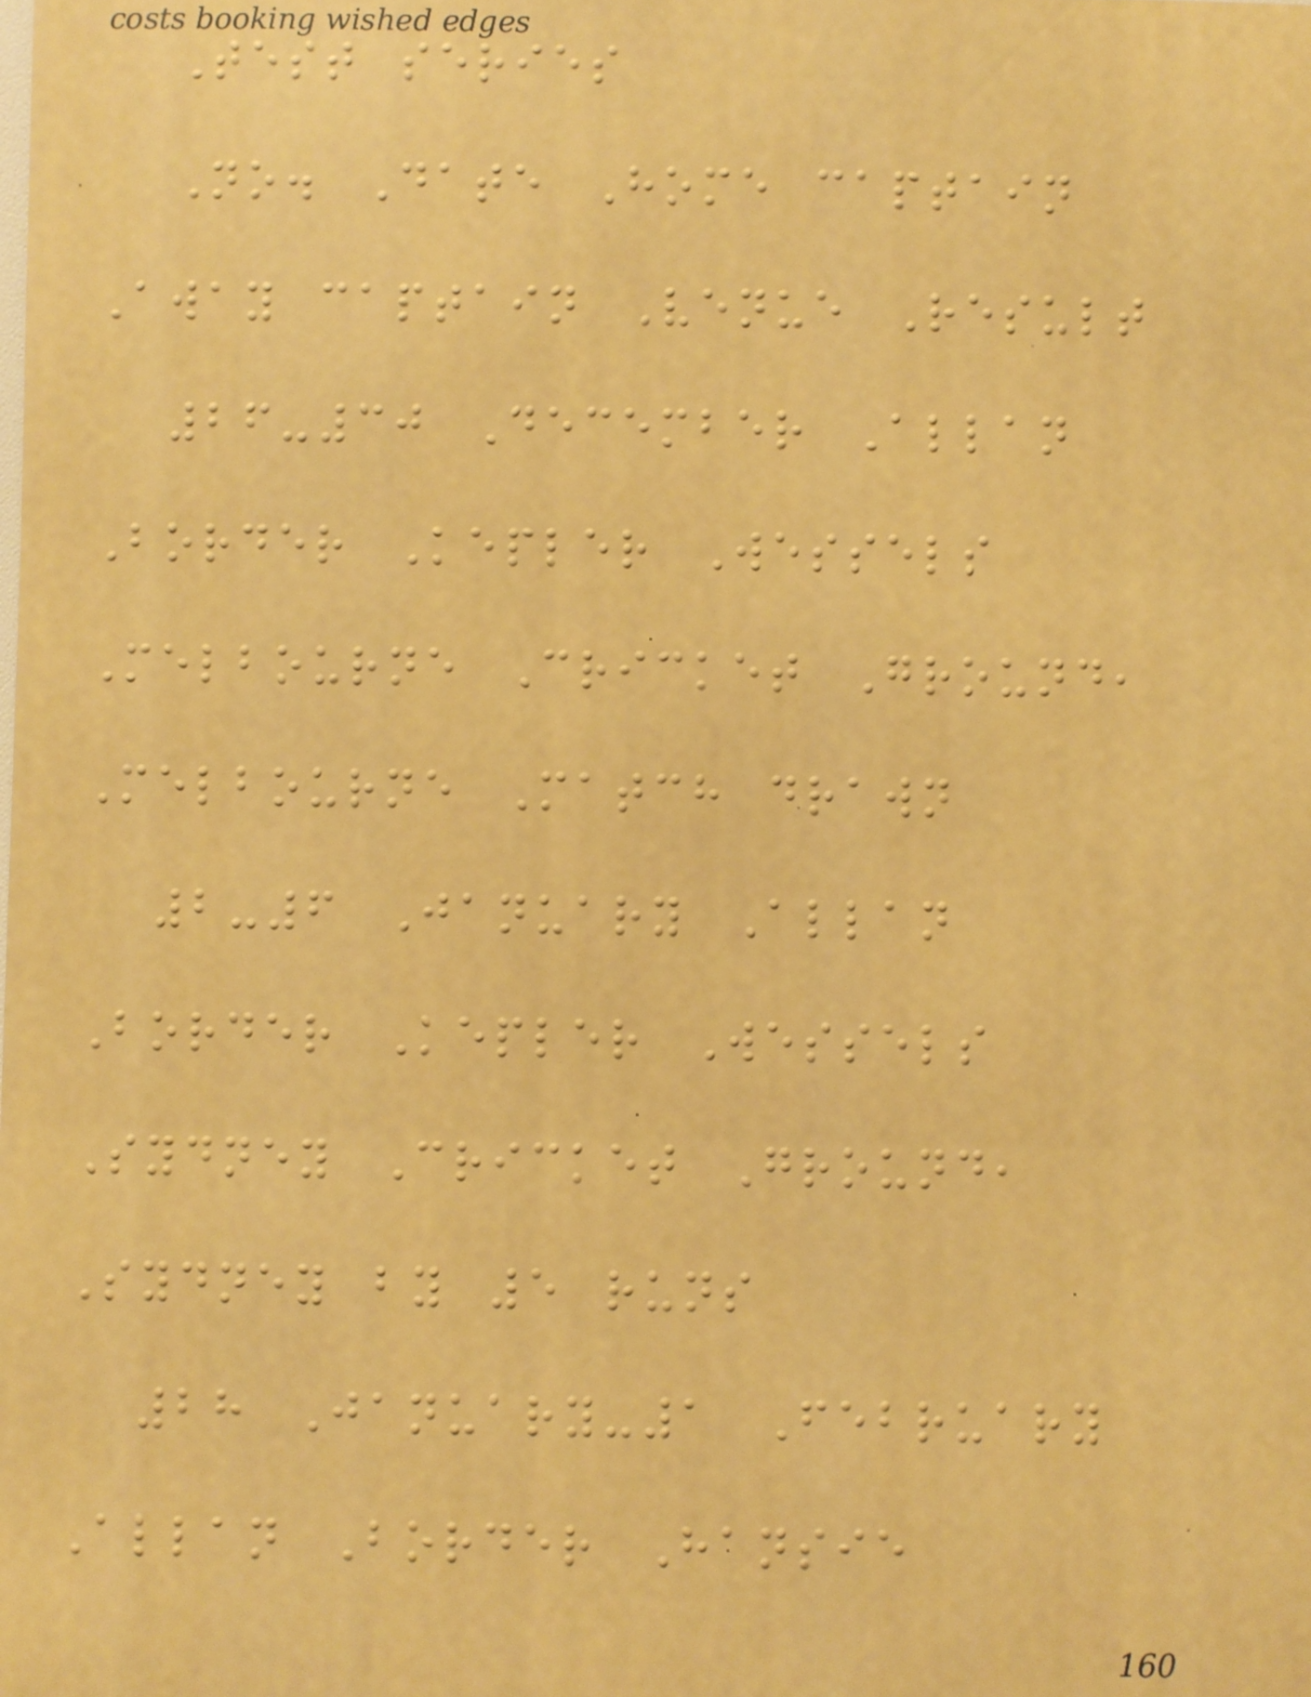Test series
No. Date Home captain
Away captain Venue Result
26-30 December Allan
Border Kepler Wessels
Melbourne Cricket Ground,
Melbourne Match drawn
2-6 January Allan
Border Kepler Wessels
Sydney Cricket Ground,
Sydney by 5 runs
28 January-1 February
Allan Border Hansie
